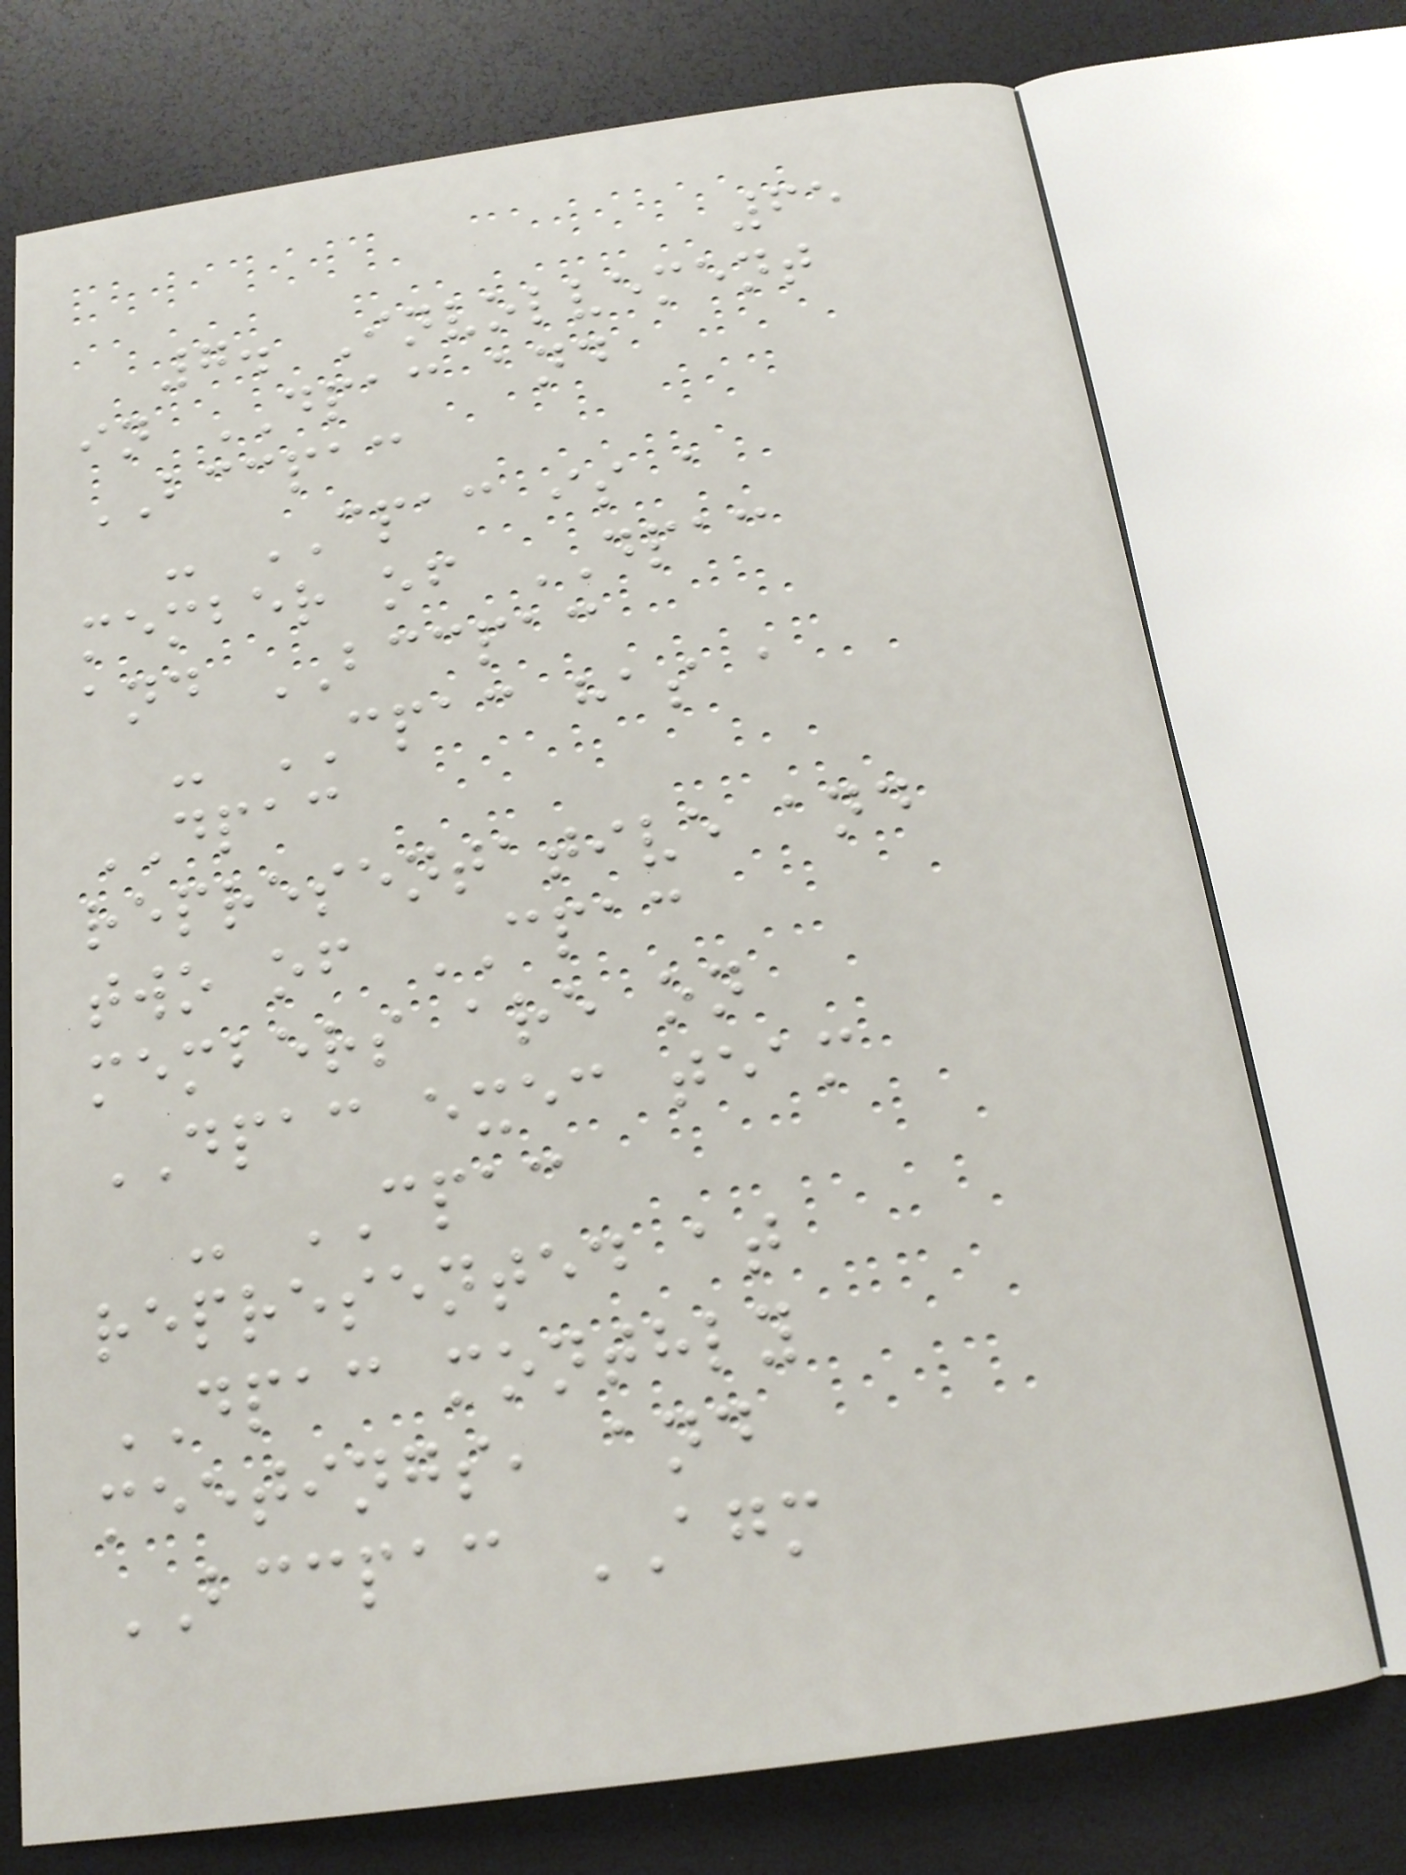65
7. Involvement
in DPAC and
BCCPAC
- CPAC is a
member of DPAC
and BCCPAC
- CPAC has a
DPAC
representative and
two of CPAC
members are on
DPAC exec team
- CPAC
represented at
DPAC monthly
meetings, and
BCCPAC AGM
